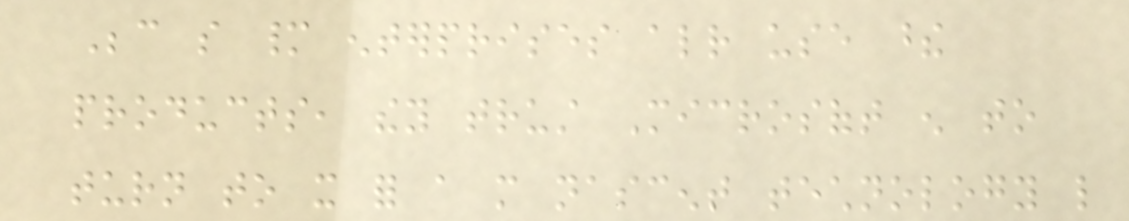Because so many enterprises already use these
products, they trust Microsoft enough to
turn to it for a more nascent technology like
